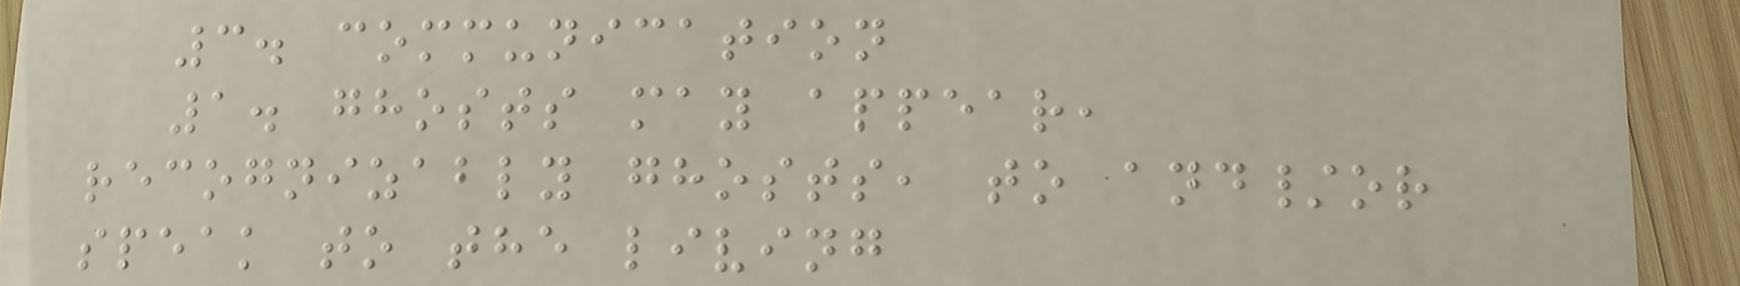3. communication
1. ghosts may appear,
recognizably ghosts, to and/or
speak to the living
